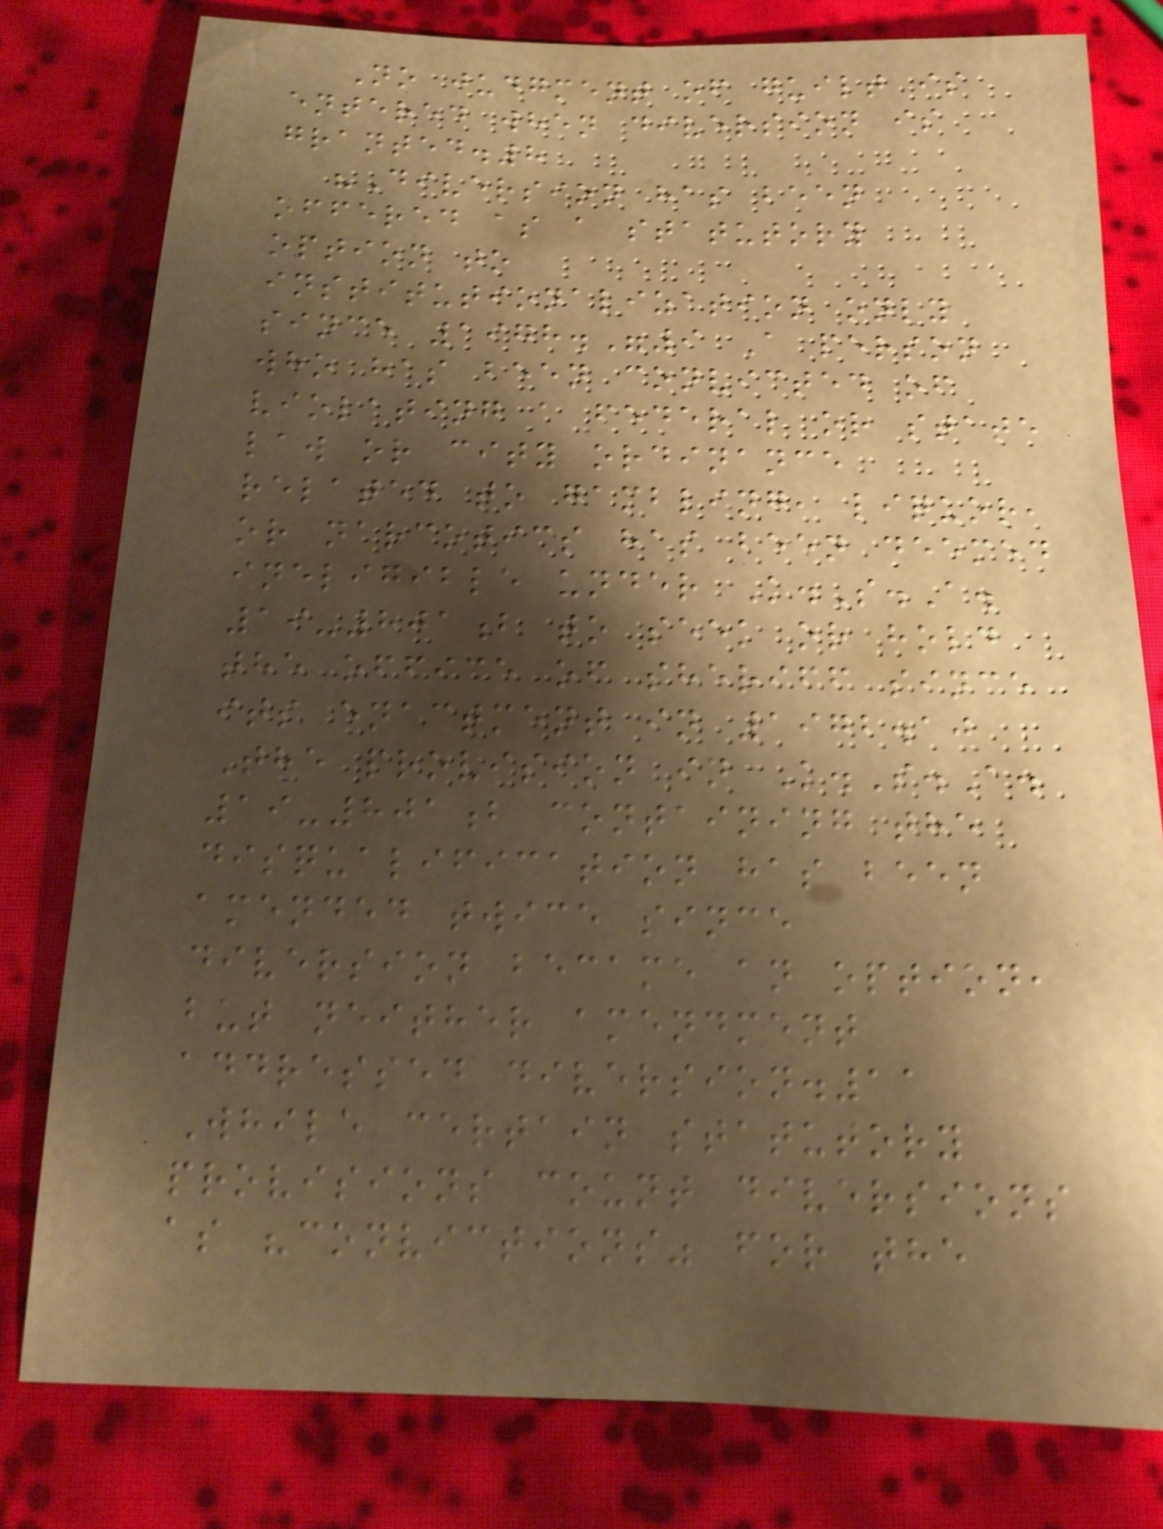No judgment of guilt is
entered when diversion is
granted.8
"Diversion has been
offered as a statutory
option to
institutionalization only
since 1978."9 A person
who has been convicted of
violating a federal or state
law or city ordinance
related to gambling, liquor,
or narcotics has been deemed
ineligible under K.S.A.
19-801b to seek or hold
the office of sheriff since
its enactment in 1972.10
The provision in K.S.A.
19-801b containing the
disqualification has been
amended twice since
diversion became an option,
but neither amendment
addressed diversion.11
While certain statutory
provisions count diversions
as "convictions" for the
